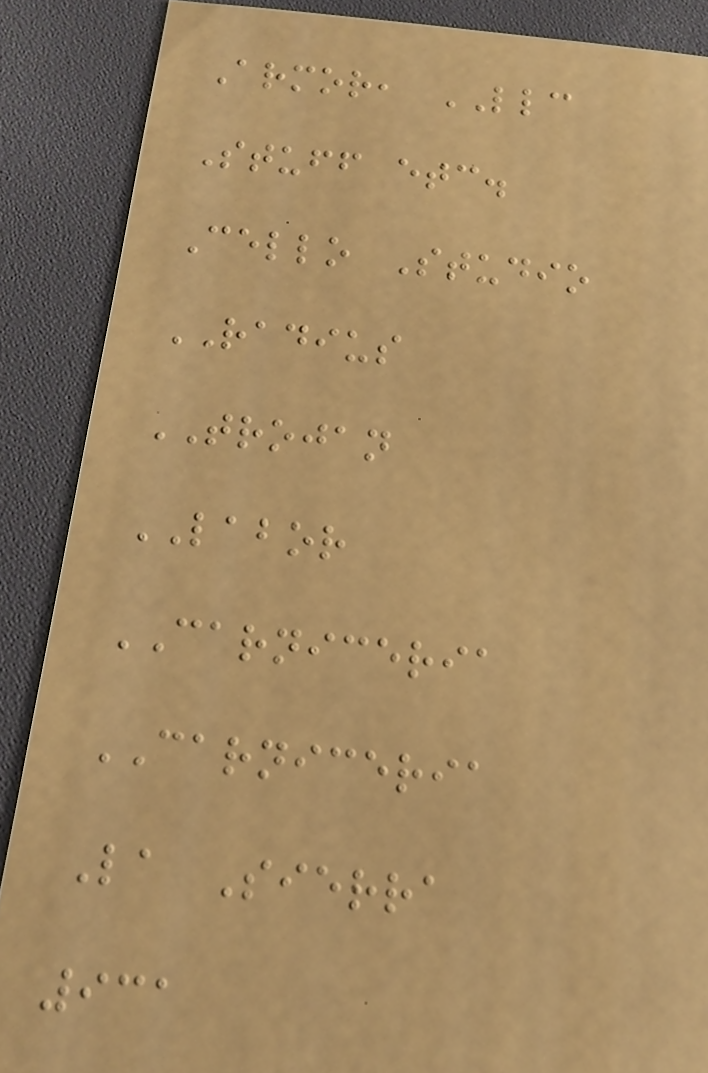Armor, LLC
Stuff etc.
Cello Studio
RADIUS
TROJAN
LABOR
CARNICERIA
CARNICERIA
La Sierra
931
